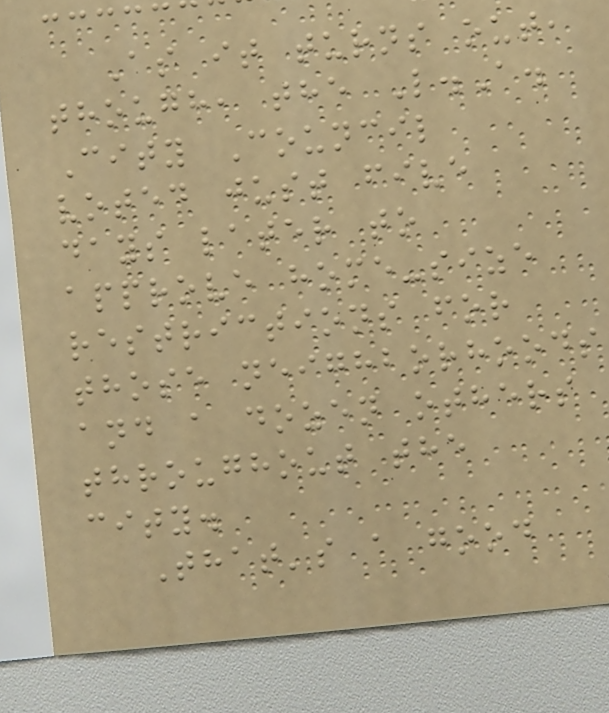As it turns out,
though, the L.A.
City Council
voted just five
days later to
approve home-size
restrictions for
those neighborhoods
and a dozen others
throughout the
city.
That's a good
